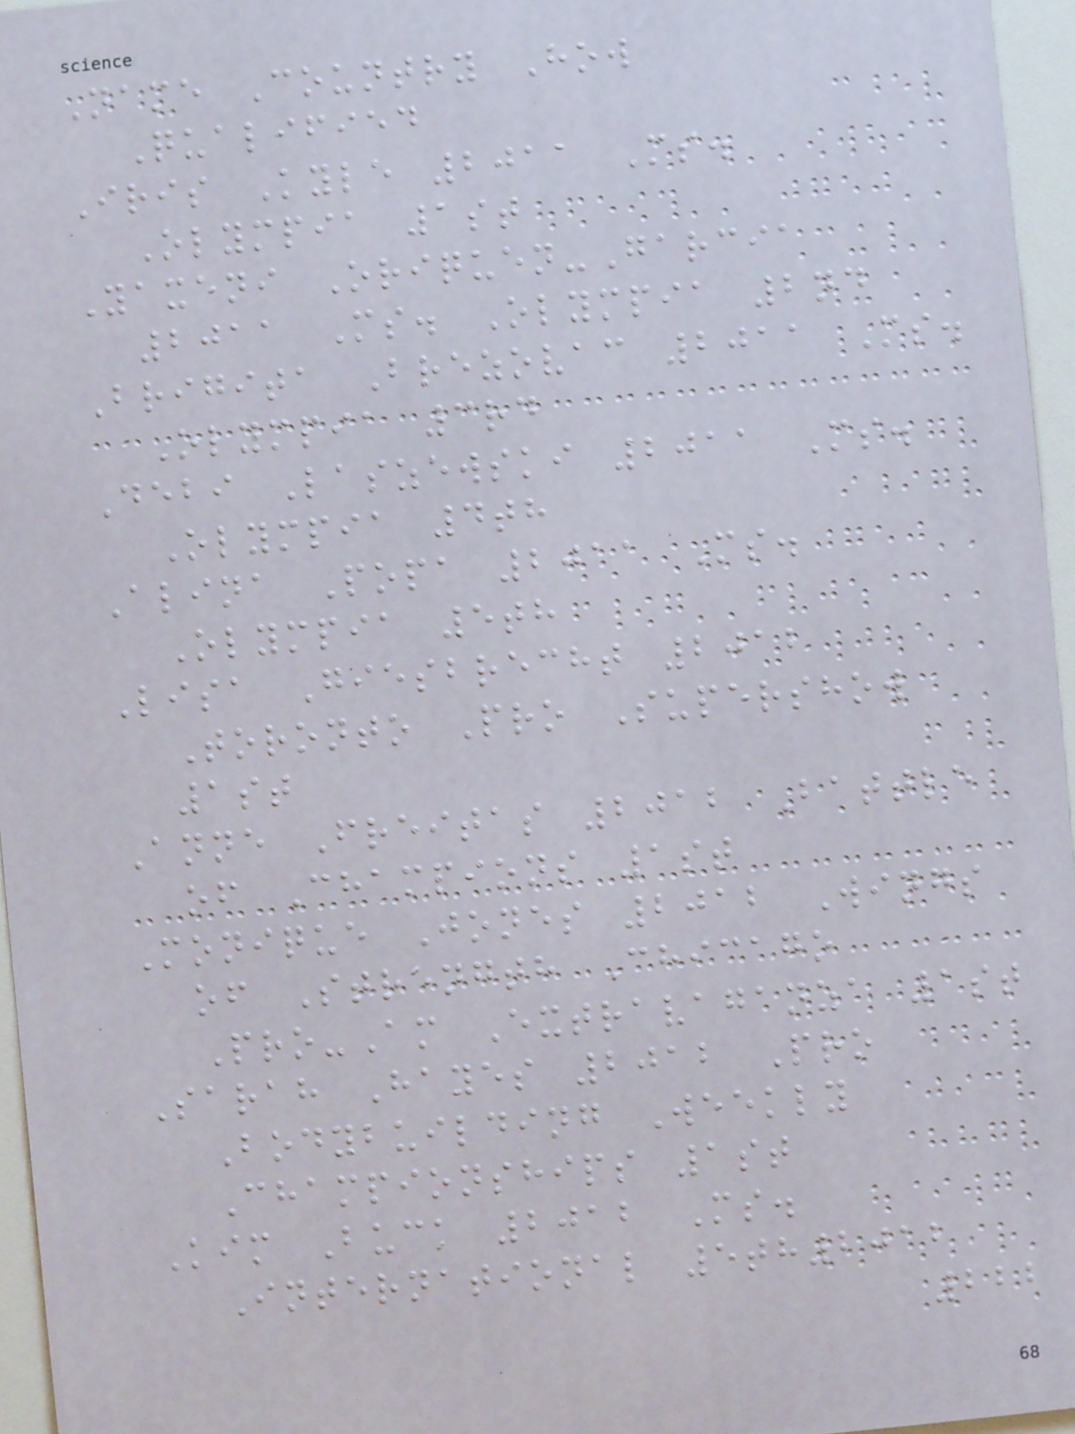Name Country How
Qualified
Iris Kyle 2011 Ms.
Olympia 1st
Yaxeni Oriquen-Garcia
2011 Ms. Olympia 2nd
Brigita Brezovac 2011 Ms.
Olympia 3rd
Debi Laszewski 2011 Ms.
Olympia 4th
Alina Popa 2011 Ms.
Olympia 5th
Lisa Giesbrecht 2012
Toronto Pro Supershow
1st
Anne Freitas 2012 Battle
of Champions 1st
Monique Jones 2012 Wings
of Strength Chicago
Pro-Am Extravaganza 1st
Sarah Hayes 2012 Pro
Bodybuilding Weekly
Championships 1st
Kim Buck 2012 Ms.
International 5th2012
222
